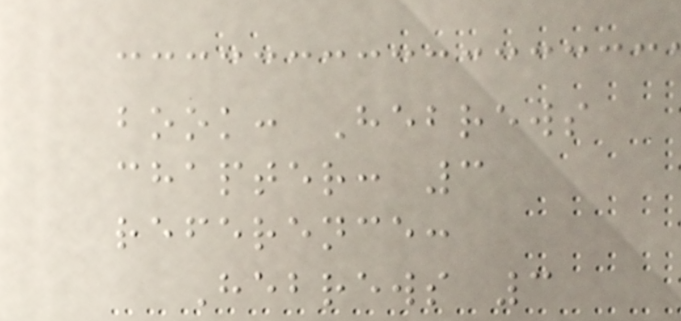book: Hebrews
chapter: 3
reference:
Hebrews 3
